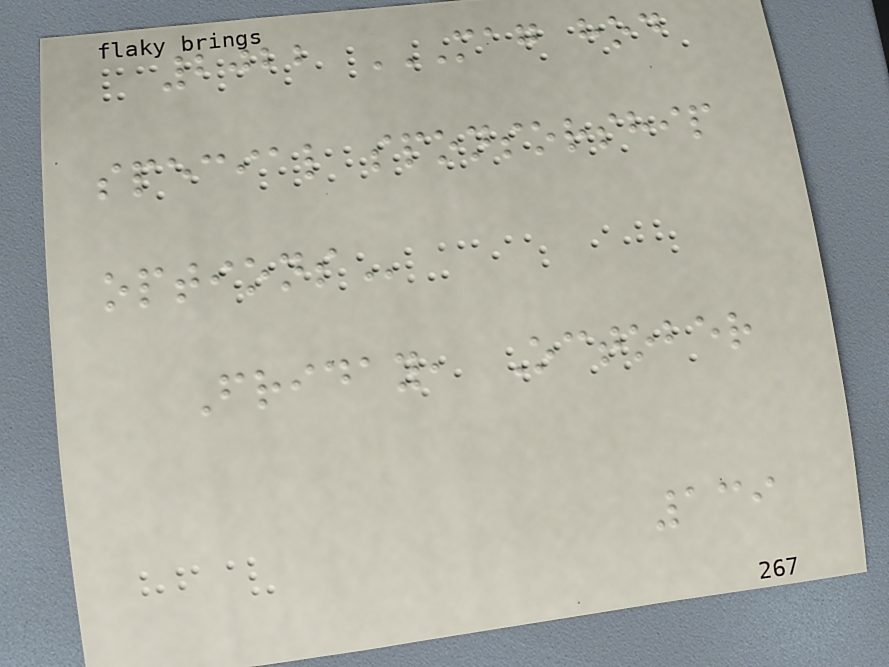2022 MAG HOD
SPECIAL SPONSORSHIP
OPTIONS
Friday, October
139
